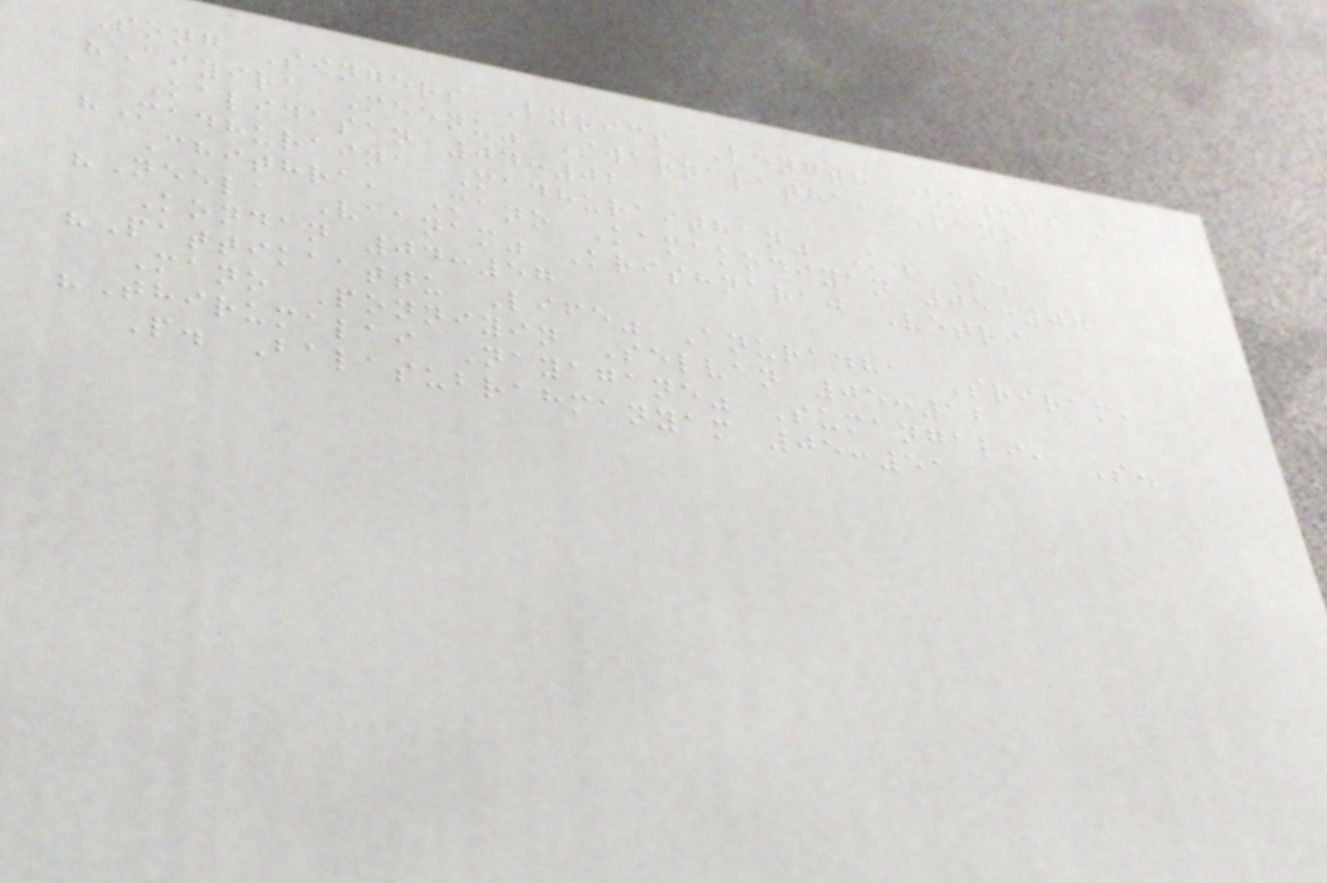Song Singers Lyrics Length (m:ss)
"Aiyira Meenu" Swarnalatha, Mano
Kalidasan 04:02
"Madhuraina Madhuraithan" K. S.
Chithra, Mano Kamakodiyan 05:07
"Neela Vaanam" Krishnaraj Vetri
Kondan 04:57
"Pattikaattu Life" Anuradha Sriram,
Mano Ponniyin Selvan 05:12
"Thirumalai Nayagane" Sumangali, S.
P. Balasubrahmanyam 05:51
